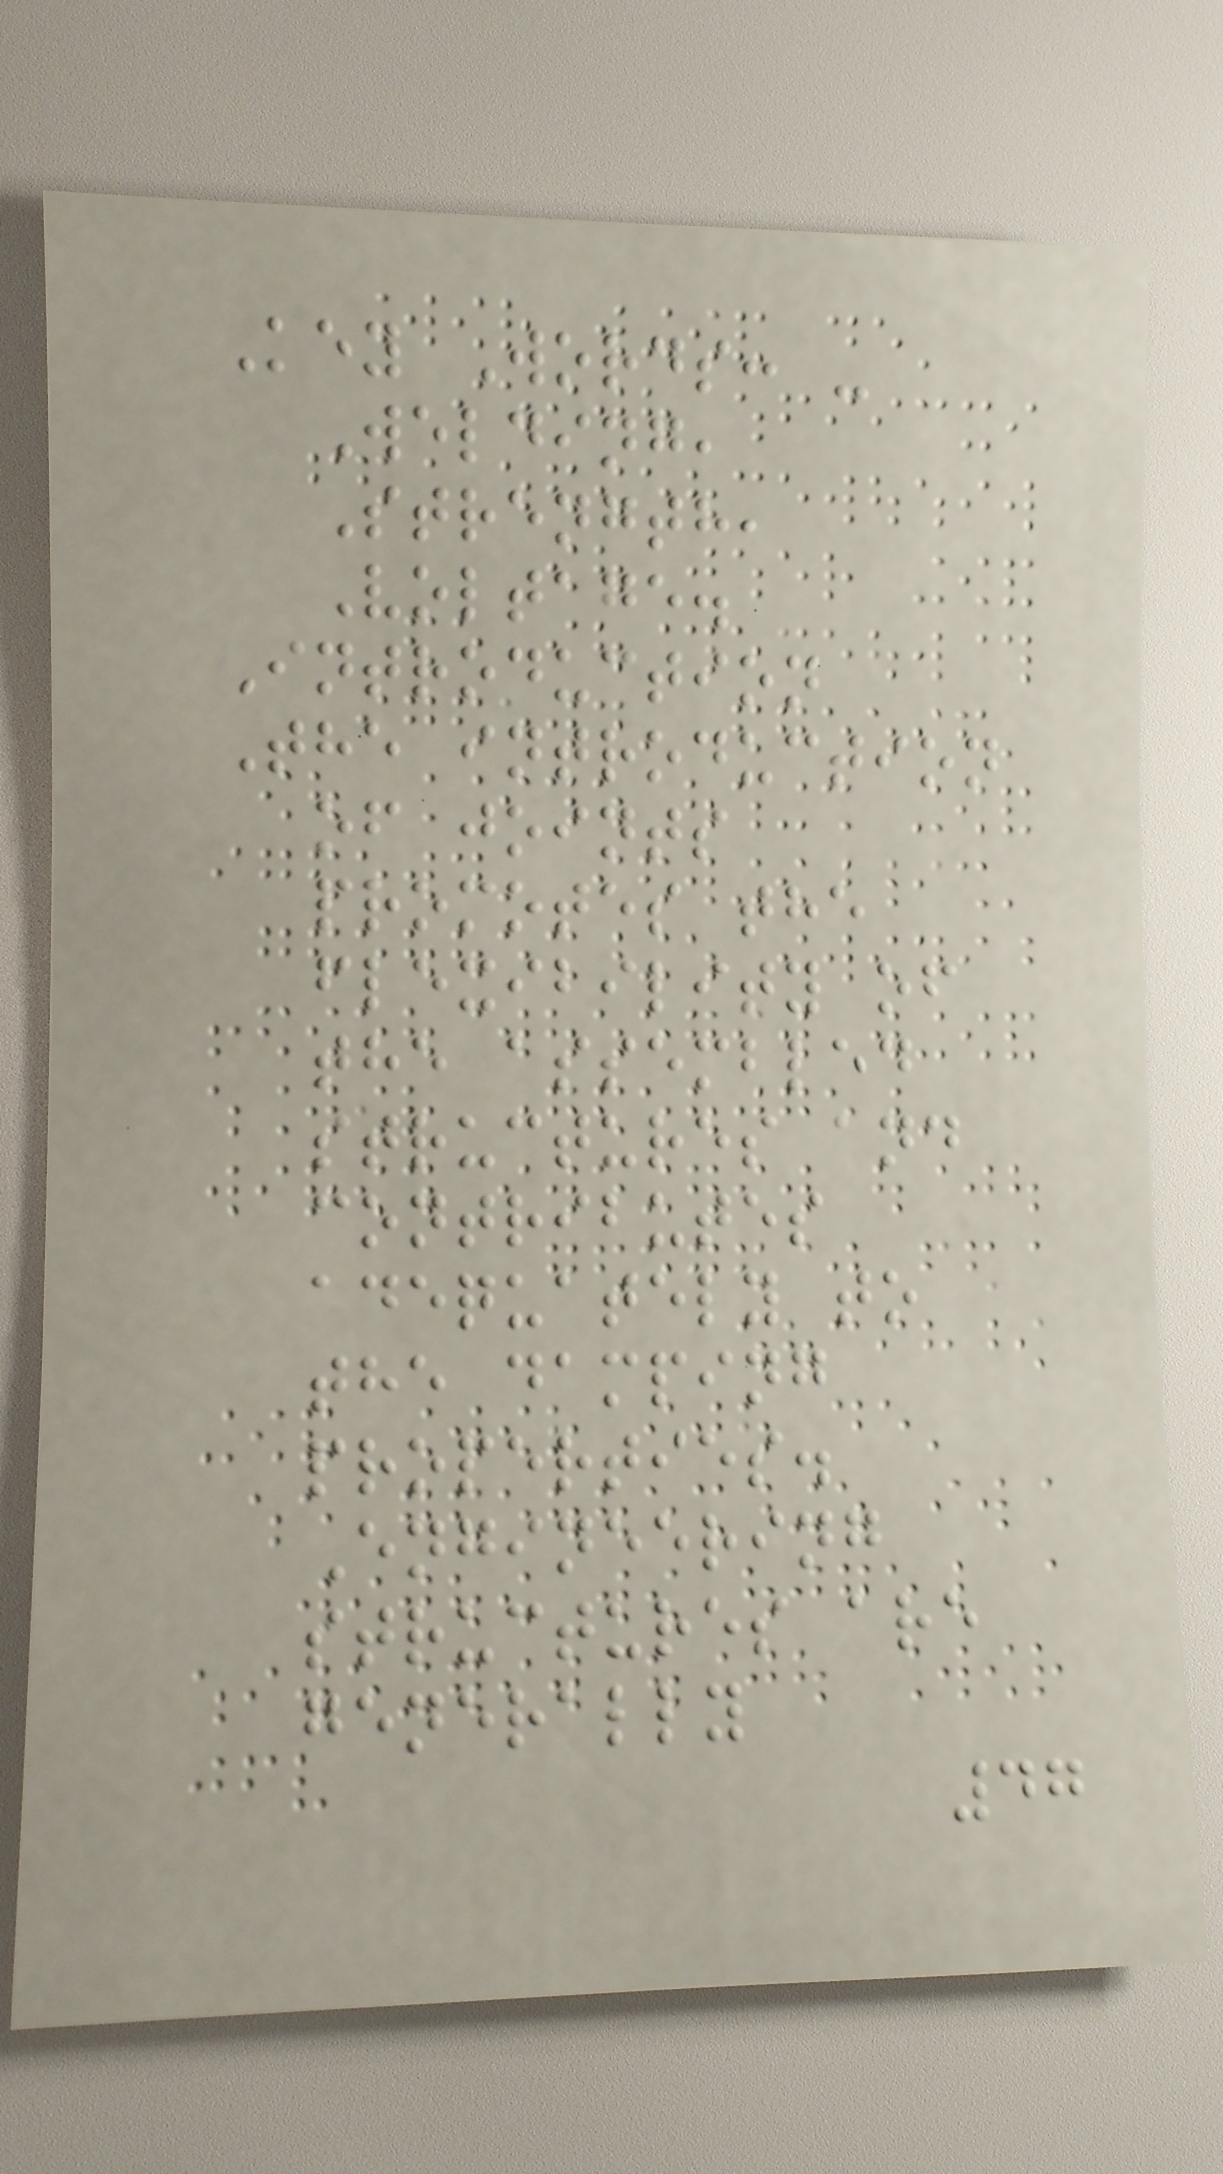Key Words: -
Welding,
Strength,
Voltage.
Introduction
The introduction
of joints
promotes the
flexibility of
the assembled
structures and
contributes
adequately to
the damping
properties.
Engineering
structures are
generally
47
